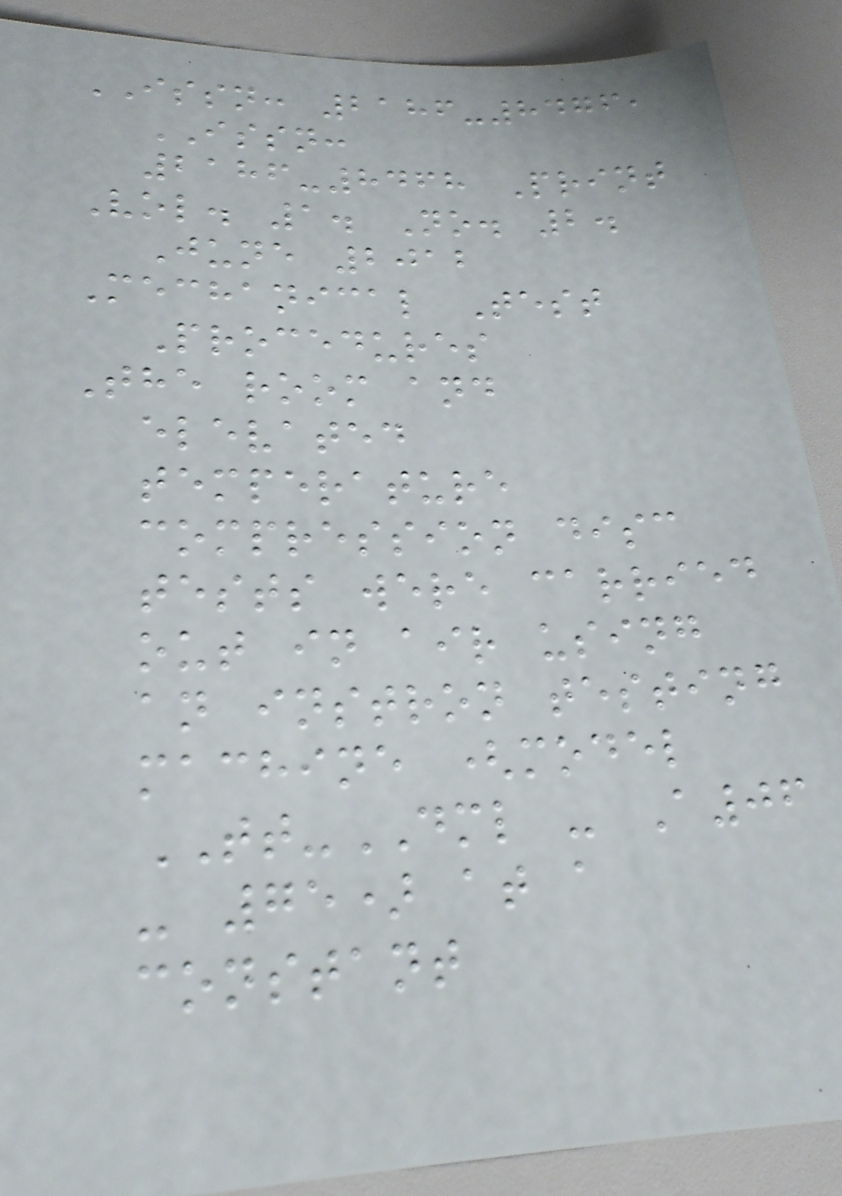ISSN: 2186-8476,
ISSN:
2186-8468 Print
Vol. 1. No. 2.
June 2012
Mechanical Test
Procedures
The room and
elevated
temperature
compression disc
tests were carried
out in air using
an instron testing
machine (model
TT-DML - A06
- 75) at a
constant
